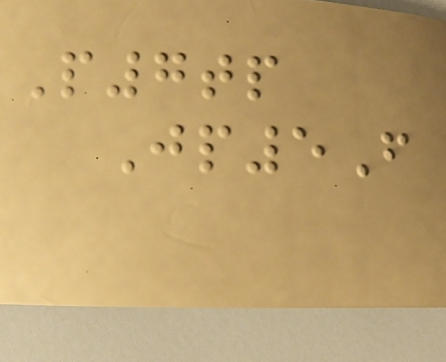P7tp
Jp5F
